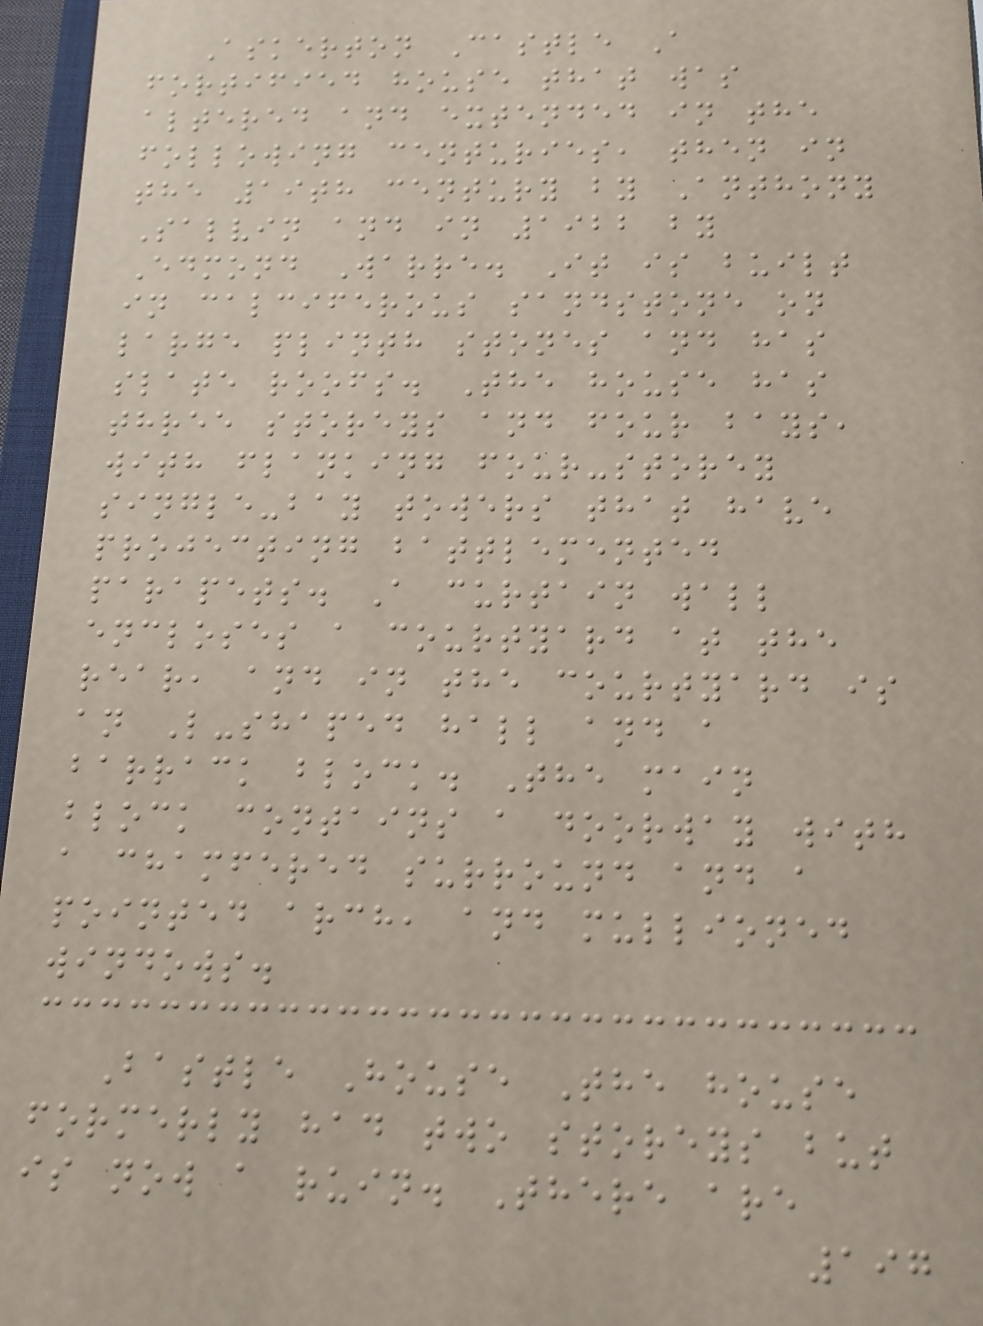Askerton Castle A
fortified house that was
altered and extended in the
following centuries, then in
the 19th century by Anthony
Salvin and in 1922 by
Edmond Warre. It is built
in calciferous sandstone on
large plinth stones and has
slate roofs. The house has
three storeys and four bays,
with flanking four-storey
single-bay towers that have
projecting battlemented
parapets. A curtain wall
encloses a courtyard at the
rear, and in the courtyard is
an L-shaped hall and a
barrack block. The main
block contains a doorway with
a chamfered surround and a
pointed arch, and mullioned
windows.
Bastle House The house
formerly had two storeys but
is now a ruin. There are
197
